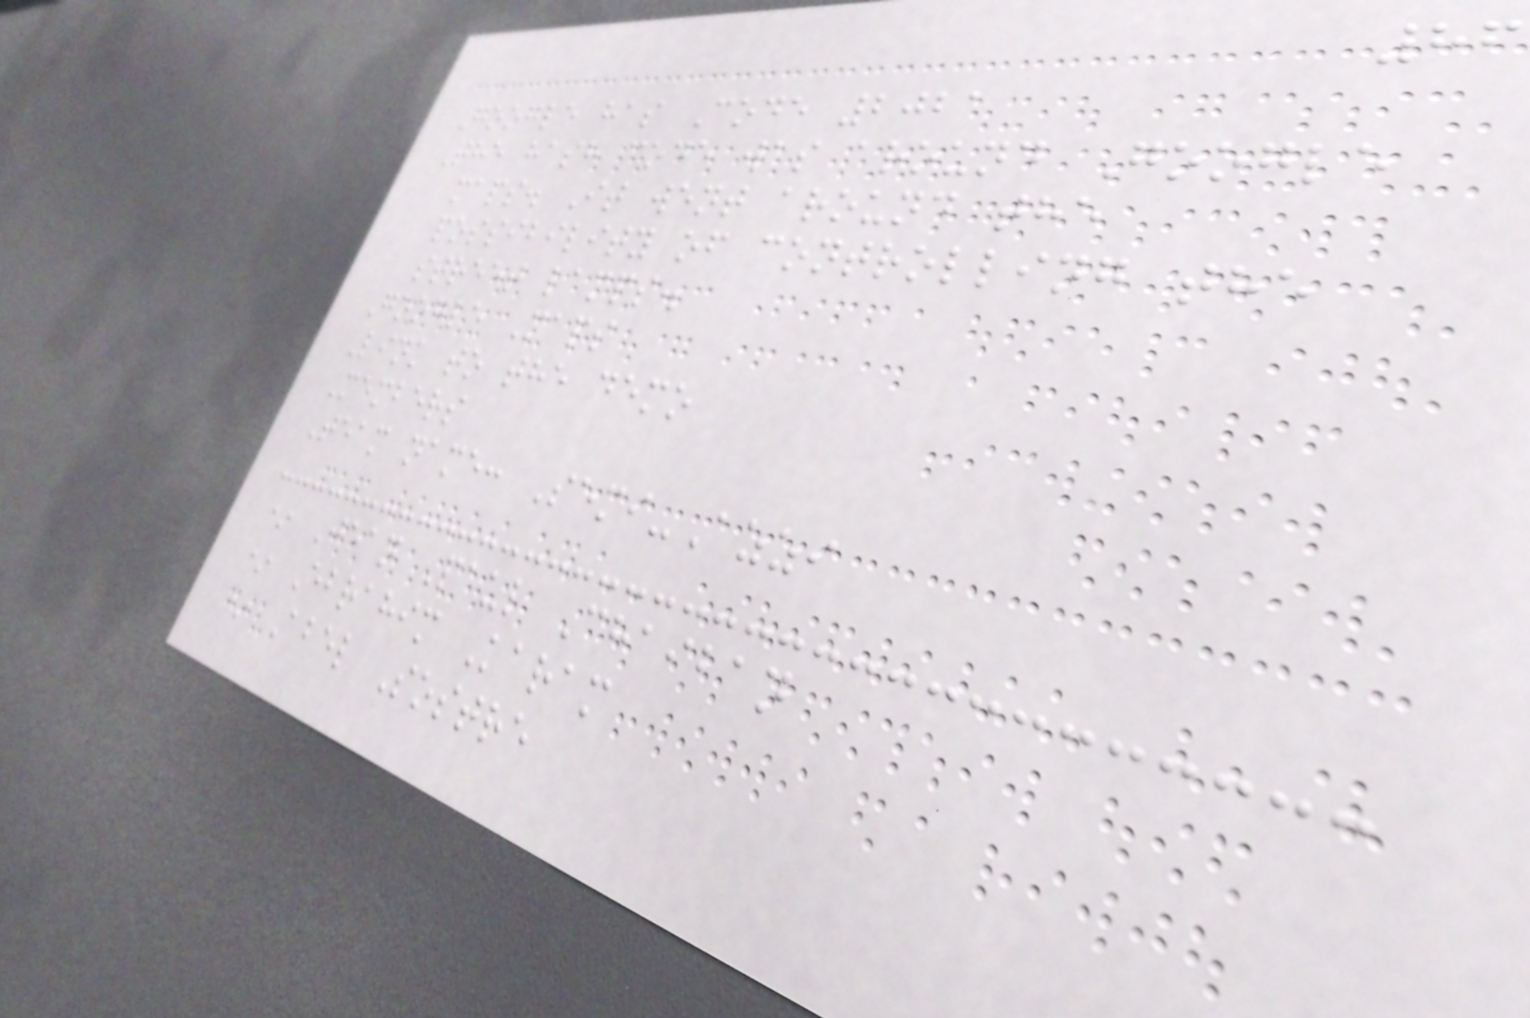86
Google has Code 2021
The hash code was around Google
maps. It went around the
possibility of controlling the
street lamps.
Google Maps
Link to the demo
Members
Team name: Semi-Azzi
* Jean Paul Chaiban
* Ebrahim Karam
* Abel Sostre
